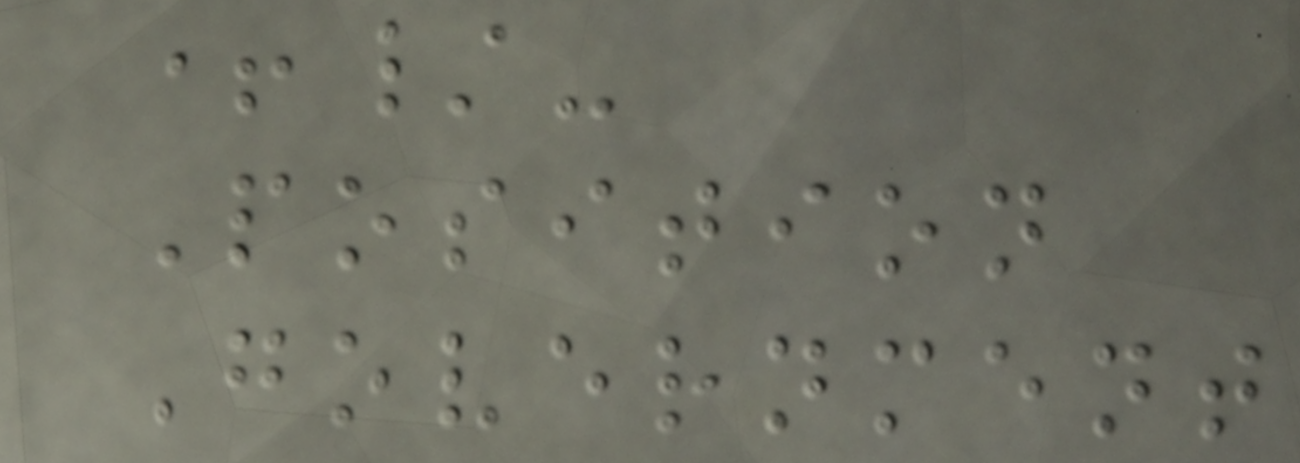+/-
Position
Government
